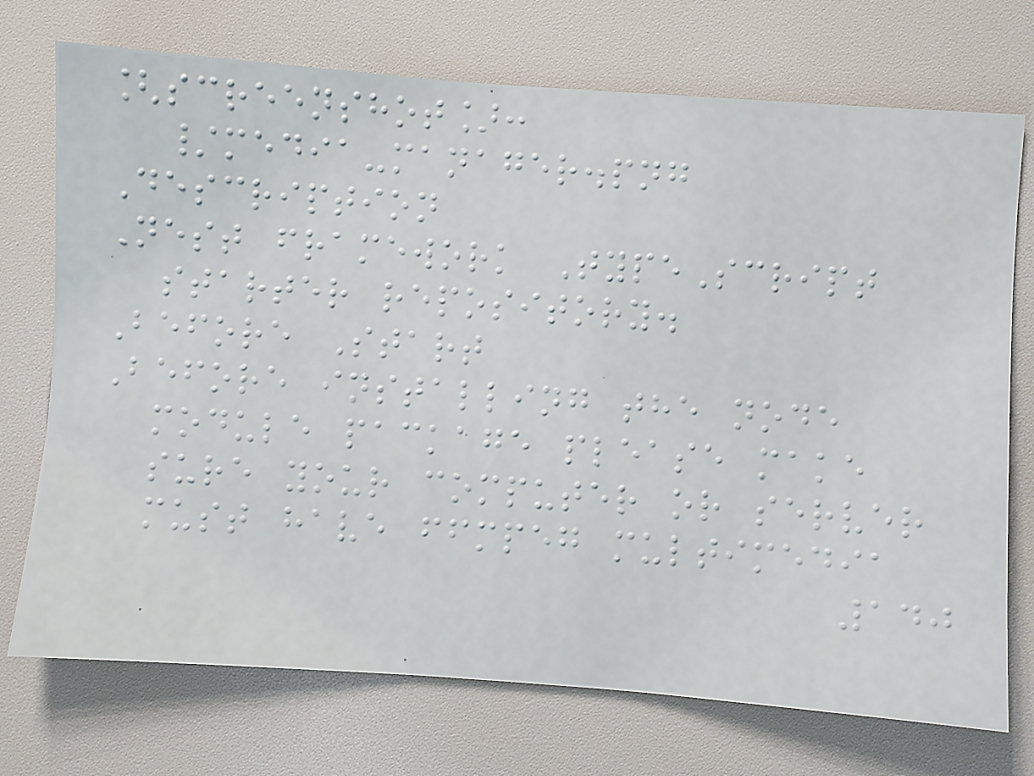[screenshot]:
/media-manager.png
Description
Nest framework TypeScript
starter repository.
Before Start
Before installing the node
module package please make
sure your computer or server
must have ffmpeg multimedia
140
